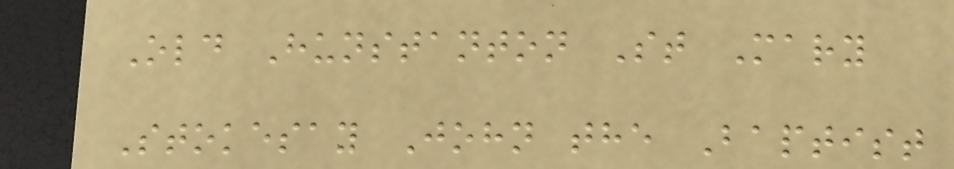Old Hunstanton St Mary
Stokesay John the Baptist
